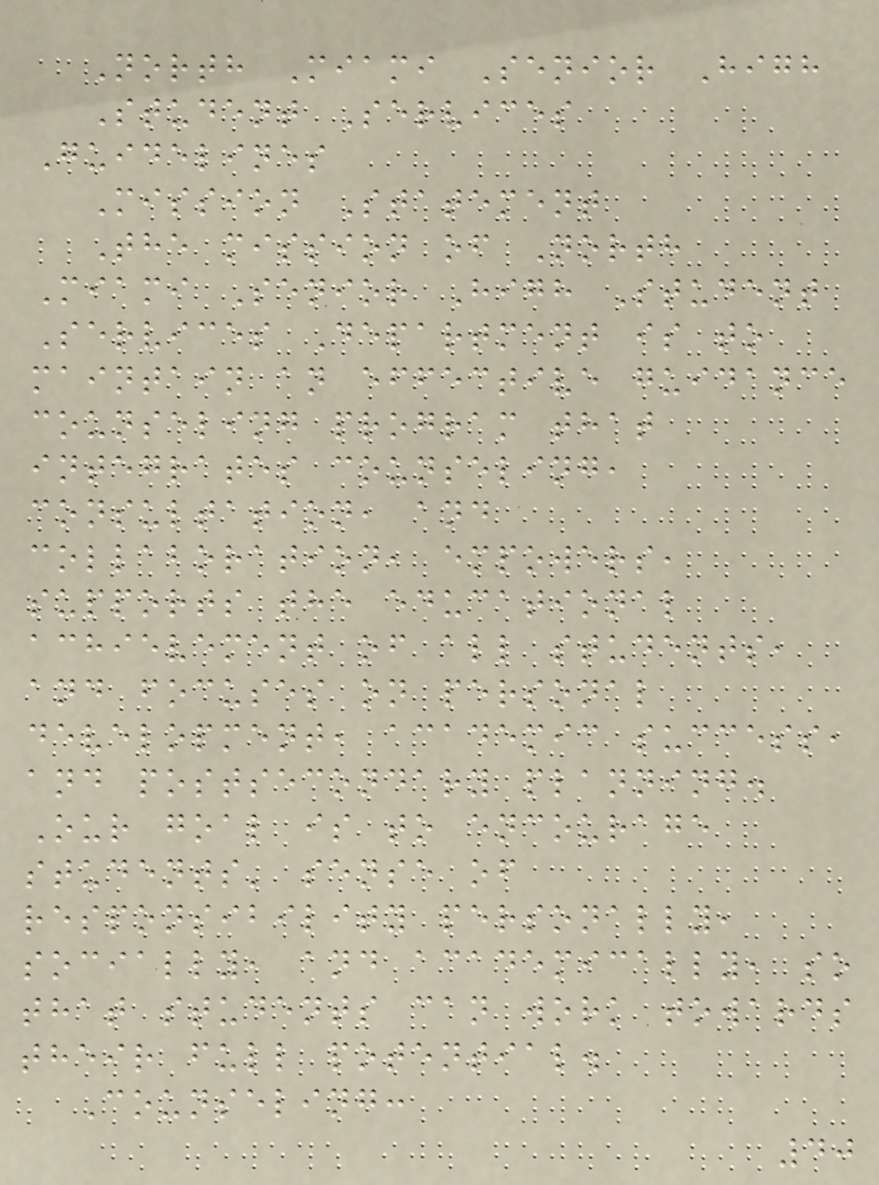North Miami Senior High
Student Services
Guidelines
Mission Statement
The mission of North
Miami Senior High Student
Services Department is to
maintain an effective guidance
counseling program that
integrates counseling,
consultation, and
collaboration, empowers,
supports the educational
achievement of all students,
and focuses on personal
development, academic success,
and postsecondary planning.
Our goal is to encourage
students' sense of
responsibility personally,
socially, and academically, so
that students can work towards
their full potential.
Counseling:
40
